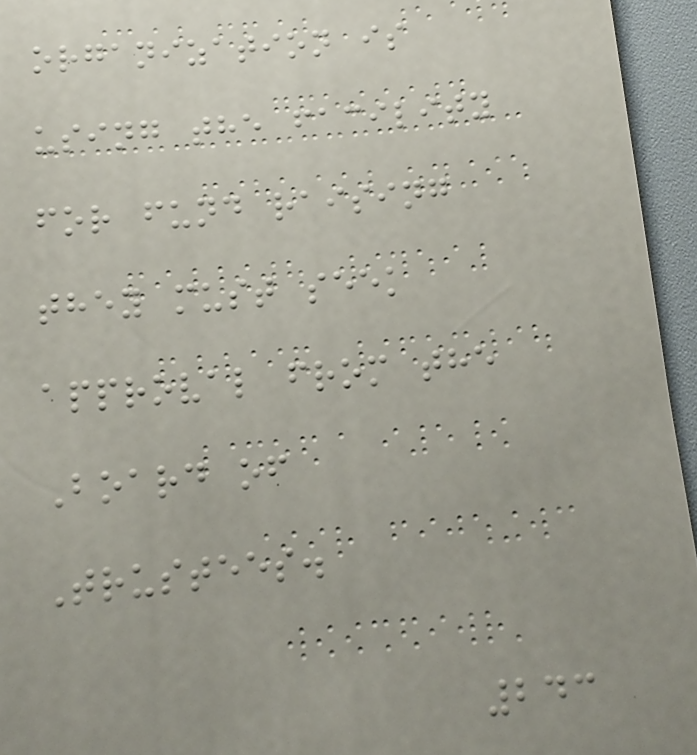organization is
using the facility
for fund raising
they must seek
approval from the
Board of
Trustees.
243
